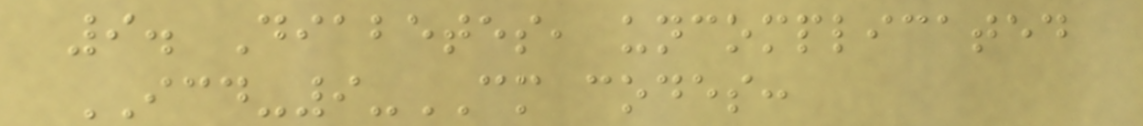9. Diabetes, uncomplicated
ICD-9-CM codes:
